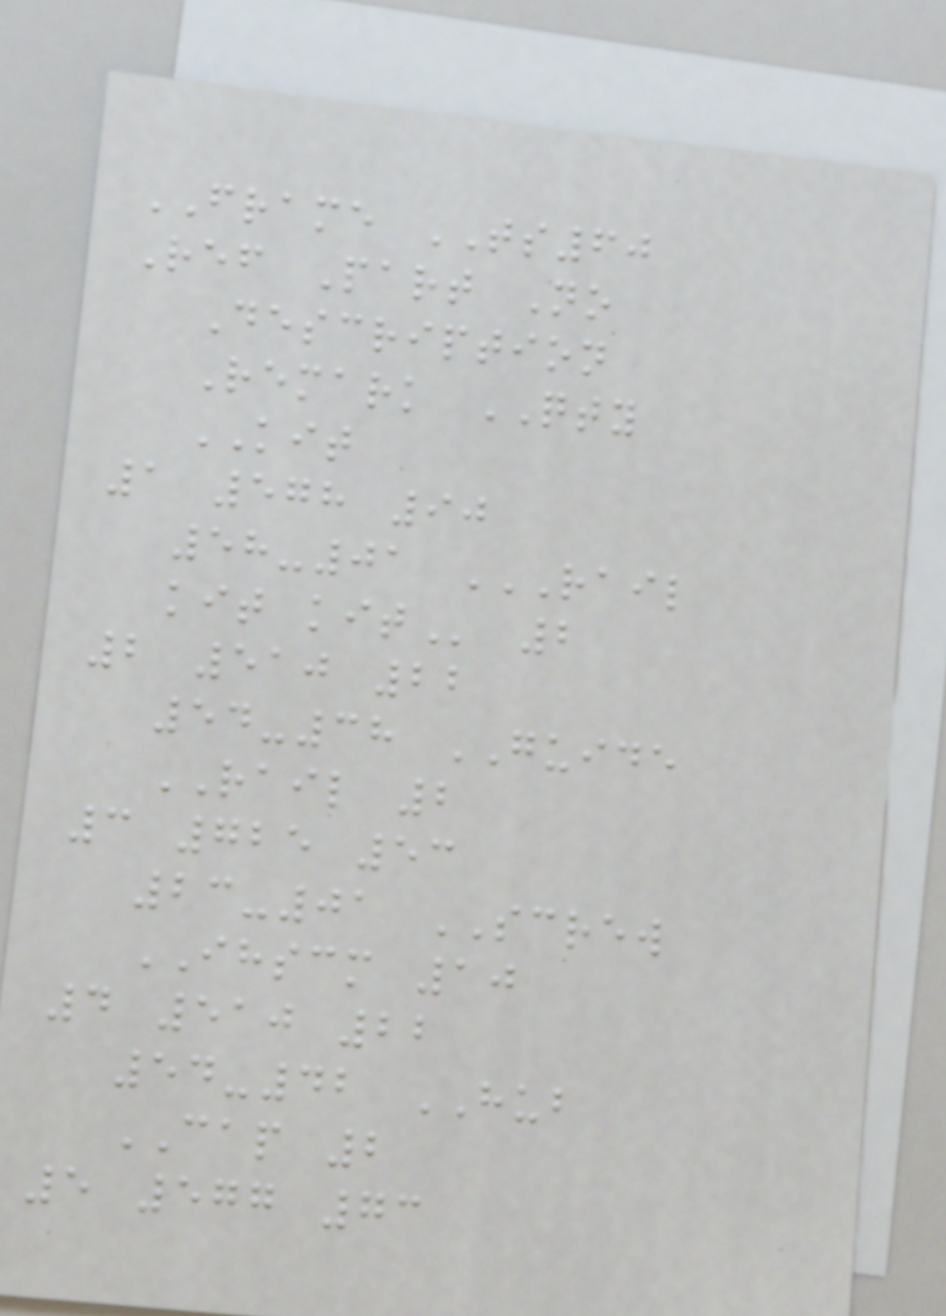FRAME TS60
Ref Part No
Description
Remark QTY
KIT
1 578 90
58-01 RAIL
KIT KIT 2
2 510 22
54-38 GUIDE
RAIL 2
3 725 53
23-01 SCREW
IHSCM 10
4 510 22
54-42 HUB
CAP 2
5 577 73
